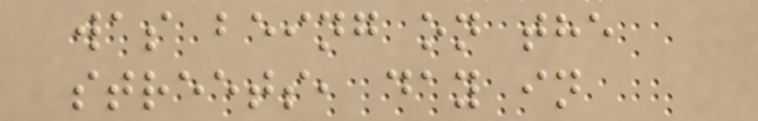was being on the
streets, day in
